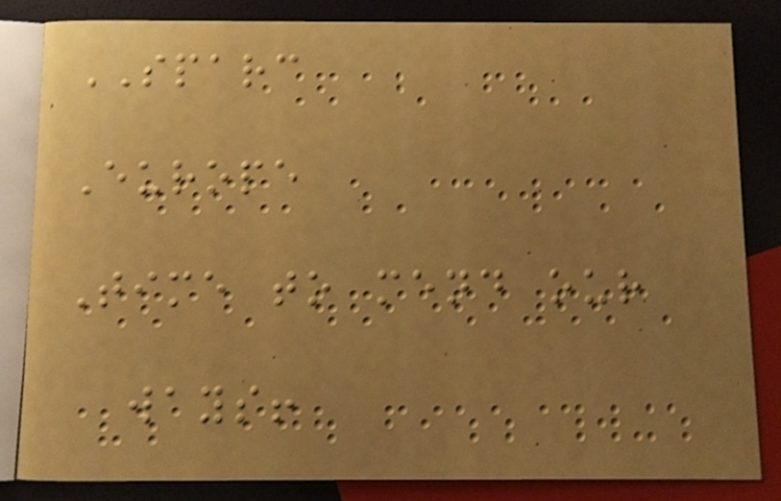SPARC
Europe
Time to mend our
ways!
